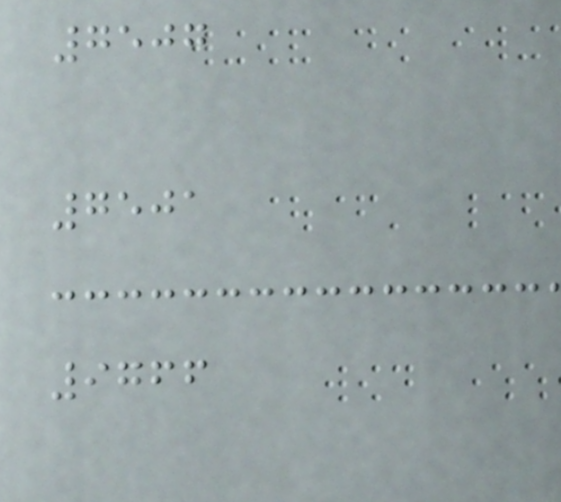7507
7501
9766
